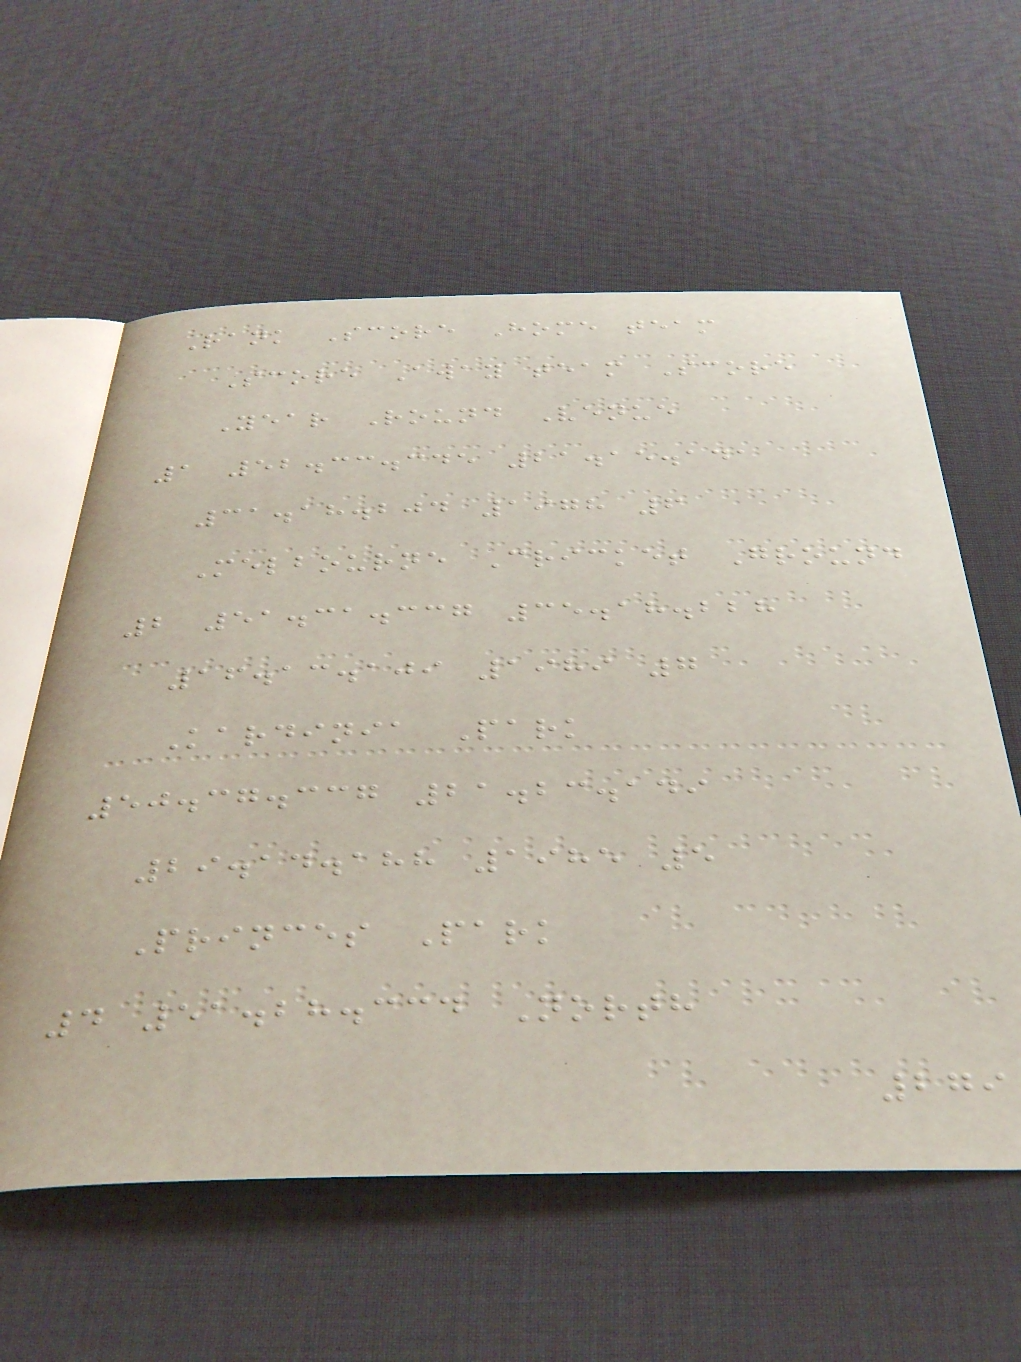Rank Score Home team
Score Away team Score
Year Round Venue
1 52.33.345 21.15.141
31.18.204 1978 6
Melbourne Cricket Ground
2 51.31.337 35.18.228
16.13.109 1989 7
Kardinia Park
50.37.337 21.23.149
29.14.188 1985 5
Princes Park
4 51.28.334 North
279
